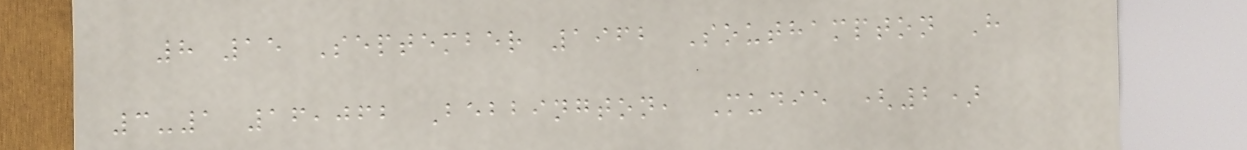8 15 September 1962 Southampton H
3-1 16,062 Bebbington, Mudie (2)
